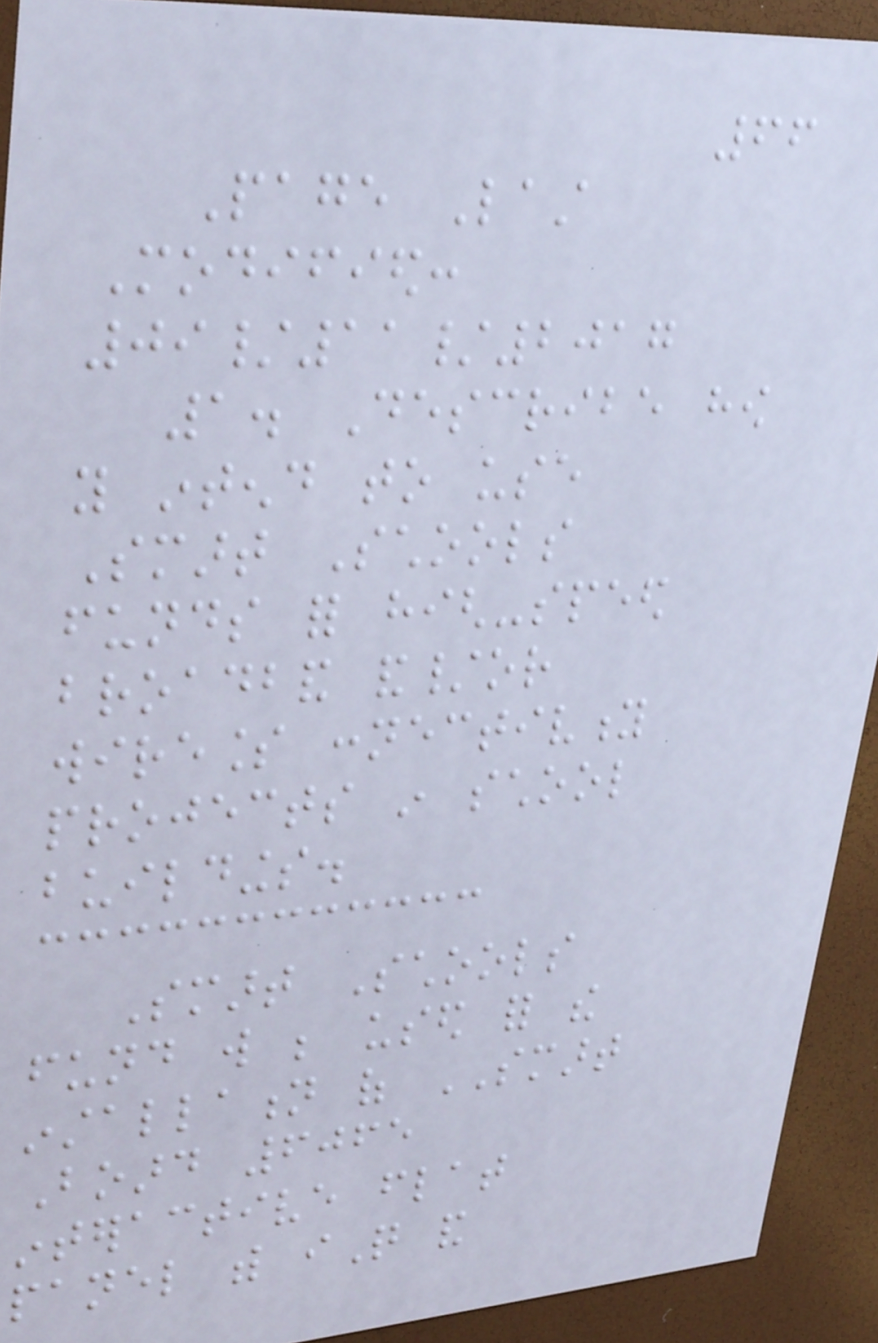66
Page Last
Modified:
09/11/2017
1. Describe how
you intend to use
Smart Schools
funds for high-speed
broadband and/or
wireless connectivity
projects in school
buildings.
Smart Schools
fund will be used for the
installation of SMART
Board 6065
interactive flat
panel with iQ and
